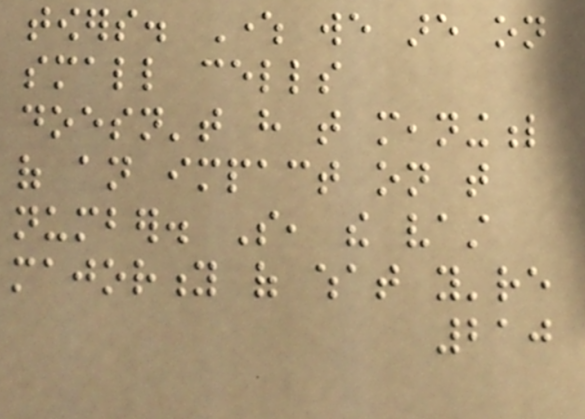towers. Where we are on
small cells
doesn't have that meaningful
of an impact on that
number. So, the vast
majority of what you're
210
